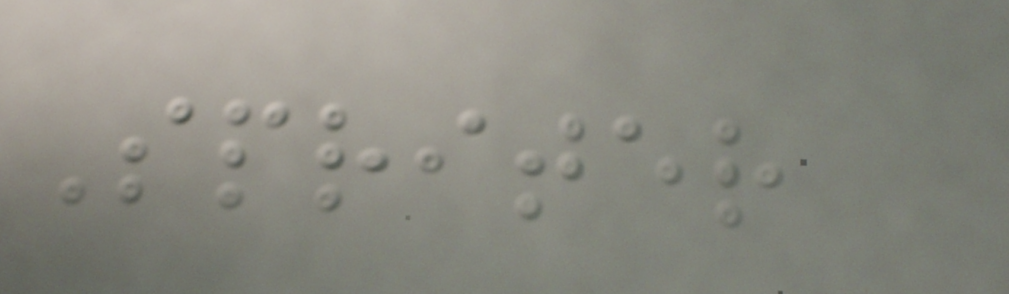Spriter
